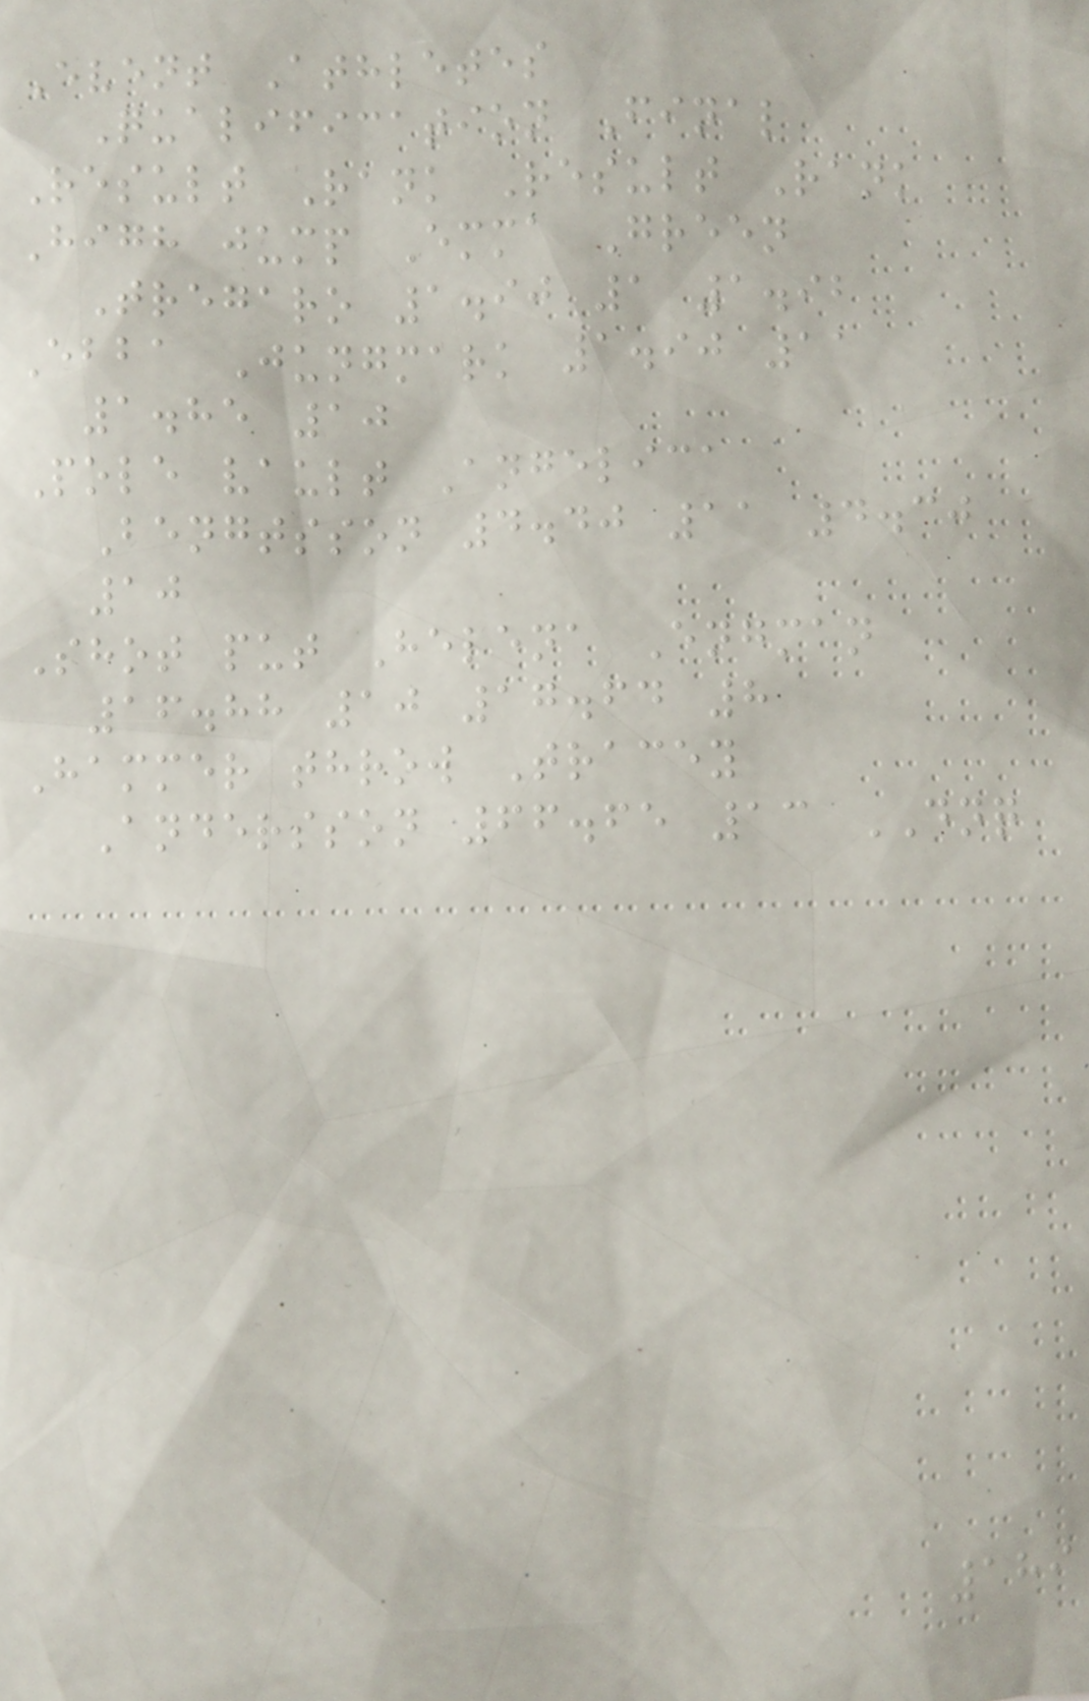Event Athletes
Qualification Final
Result Rank Result Rank
High jump Emma Green
Tregaro 1.90 1 1.92
Ebba Jungmark 1.90 11
1.85 10
Pole vault Angelica
Bengtsson 4.40 11 4.30
10
Shot put Helena Engman
16.88 10 17.64 8
Hammer throw Tracey
Andersson 66.65 13 DNQ
189
